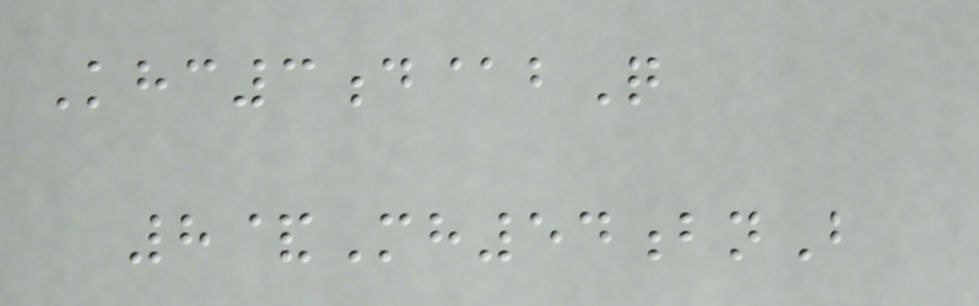Khc3d@bQ
8&Mh54bnB
